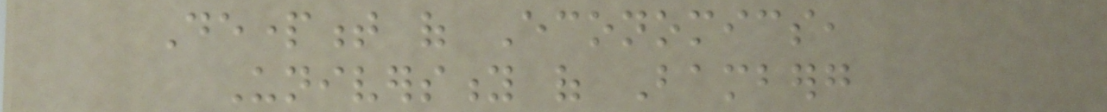Department of Economics,
University of Bamberg
